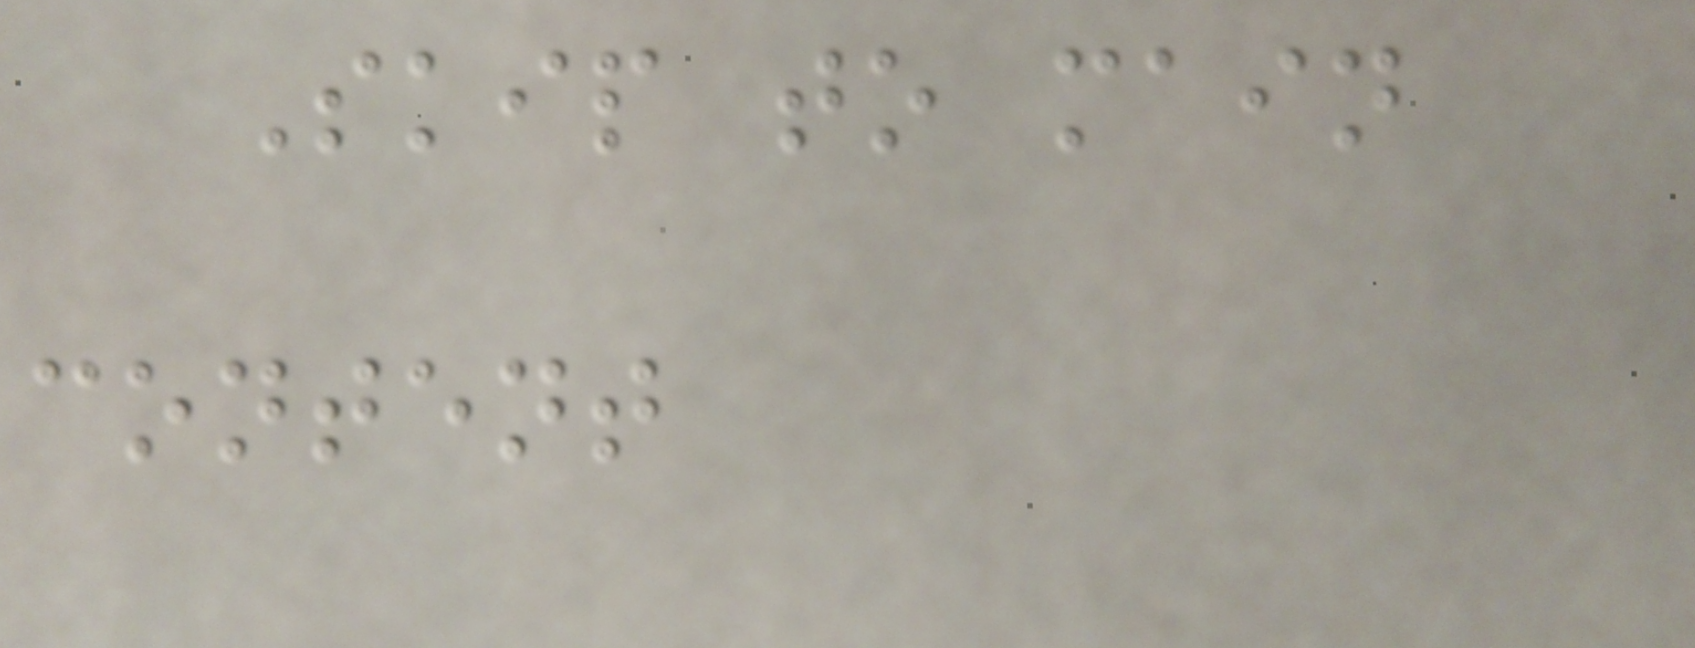Skip to main
content
